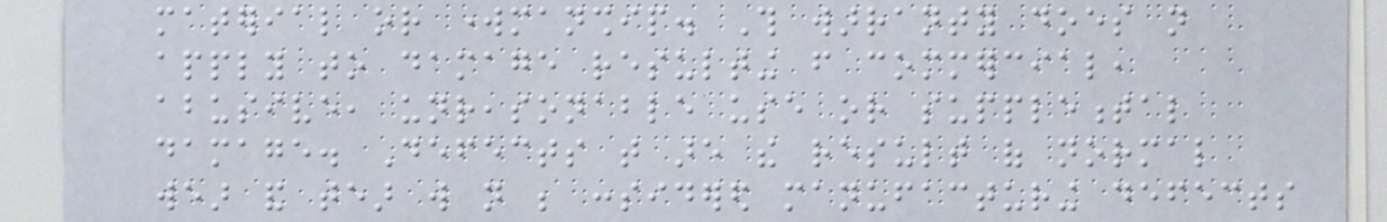material or workmanship. This warranty does not
apply to damage resulting from commercial,
abusive, unreasonable use or supplemental
damage. Defects that are the result of normal
wear and tear will not be considered manufacturing defects
